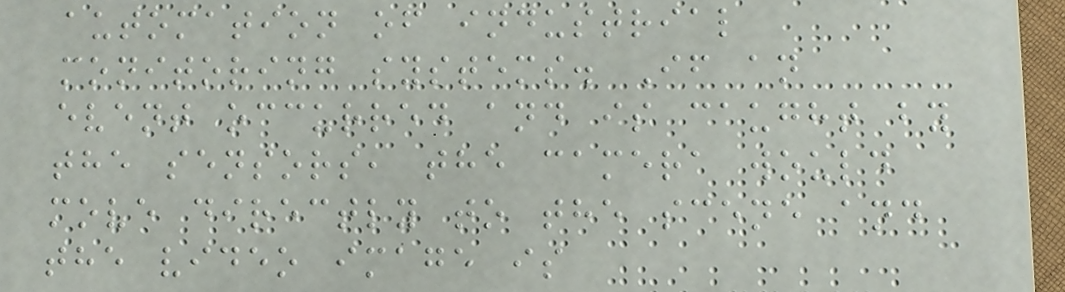automation of industrial
monitoring systems. If an
event occurred and is caught by
the sensors, the camera would
move directly to the scene and
the video image is
